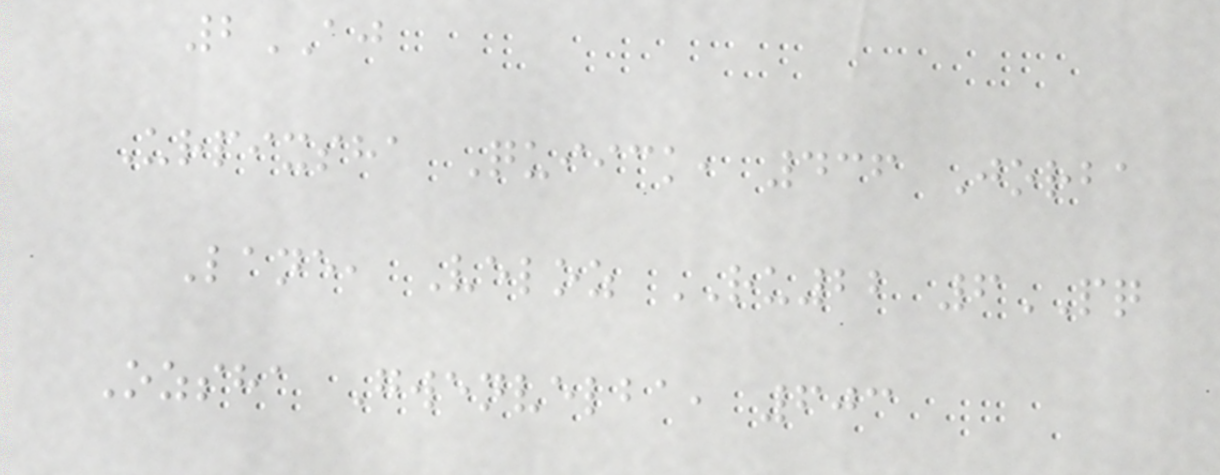2AJ
Urpixsha Quiick, 436 Jorba
Lane, Veloz RU22 6PQ
Ozsha Gwenvelba, 603
